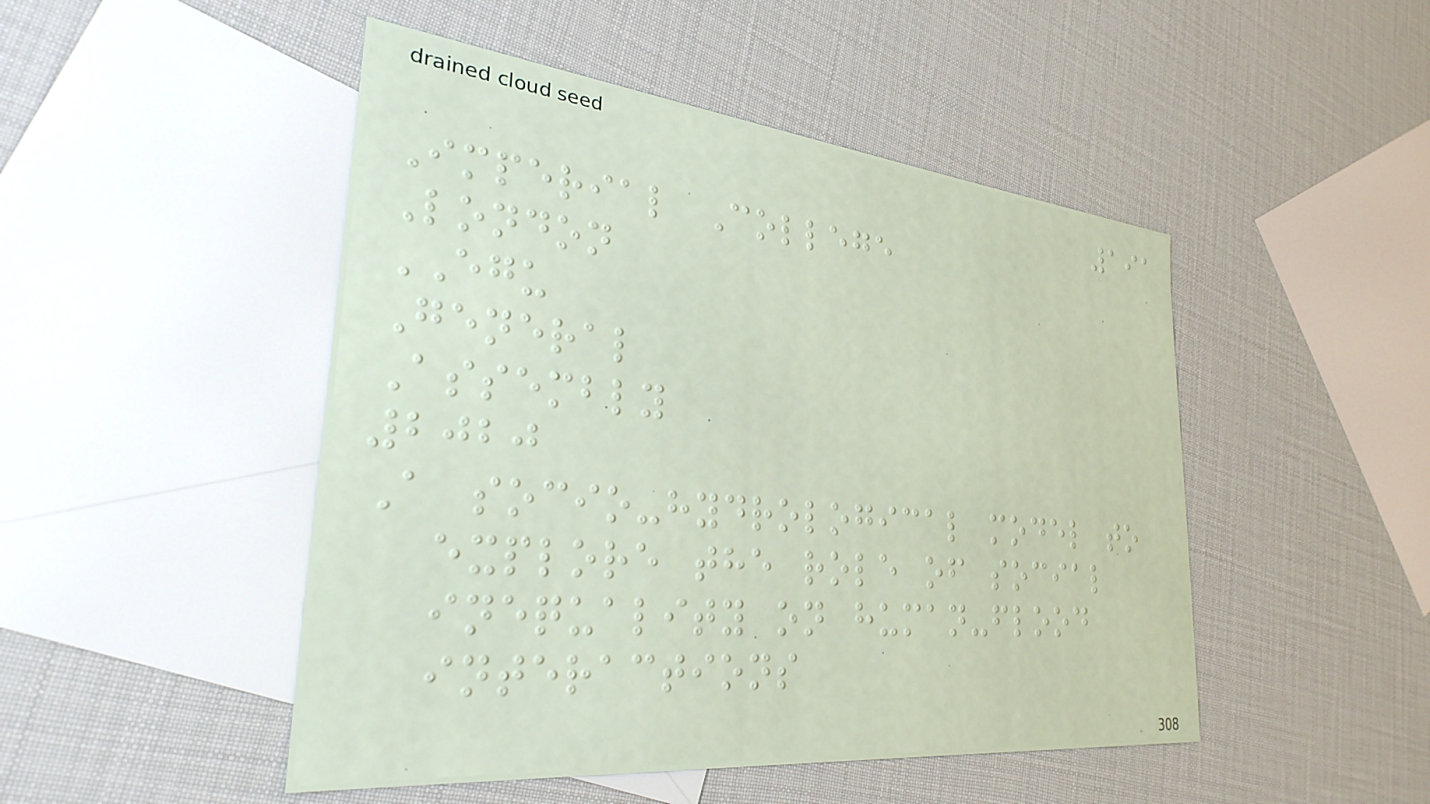191
Imperial College
London
EGU
General
Assembly
2020
A socio-hydrological model to
explore the role of social
inequality on human-flood
interactions
